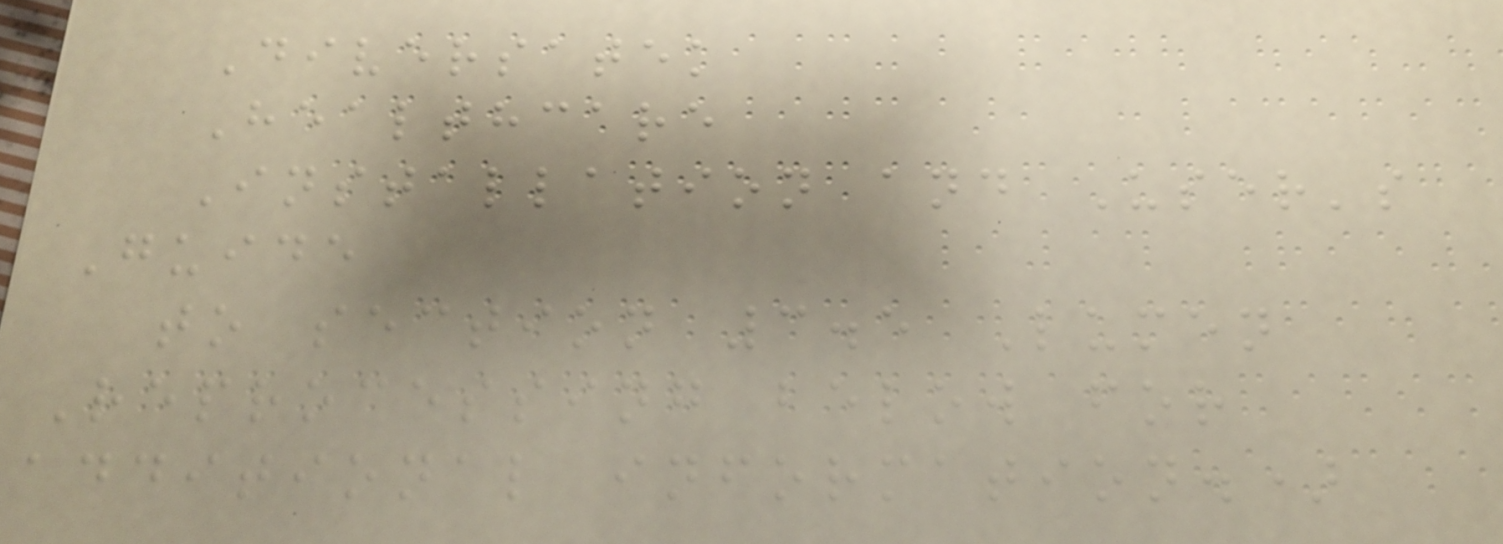Diversatek
Healthcare
Installation and User's
Guide
to section 3.5 Lumen
Reprocessing below for
additional information.)
